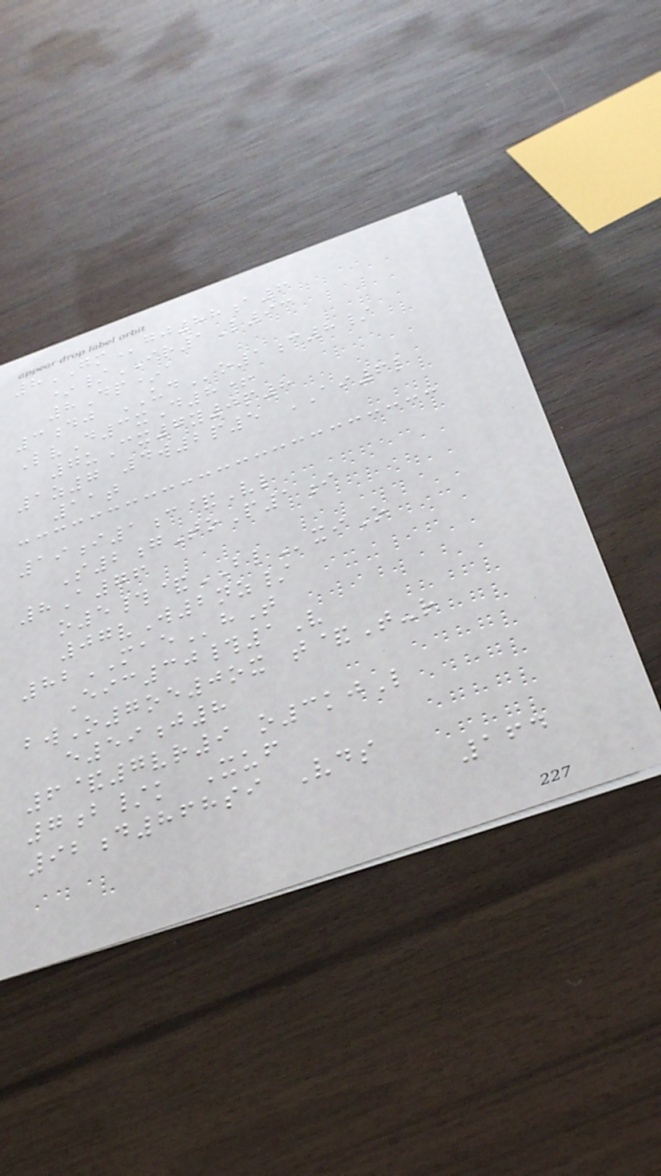8GMgj88a6
*/IR1L93
8Dp*a
3dj UDo1c8/
LvD3xD8+
7uCx7y0p8
1z7 4w2p5 AI6l
11t
19i1c&Vl
S2gToP1i
8A76
o5#&BLxiO
07vW2nz/
82MAEhT
Eic30#1V
bwO7oe0ox t&T-r
e59j8
6&7vr9 o3kjL
7b/k Xuf
92d868si Vds
164
